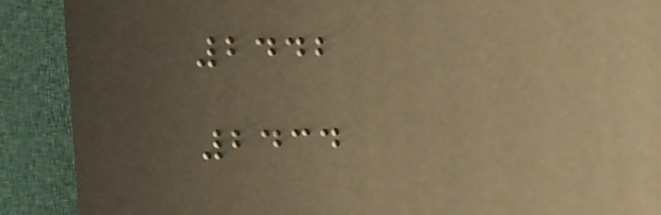2442
2434
